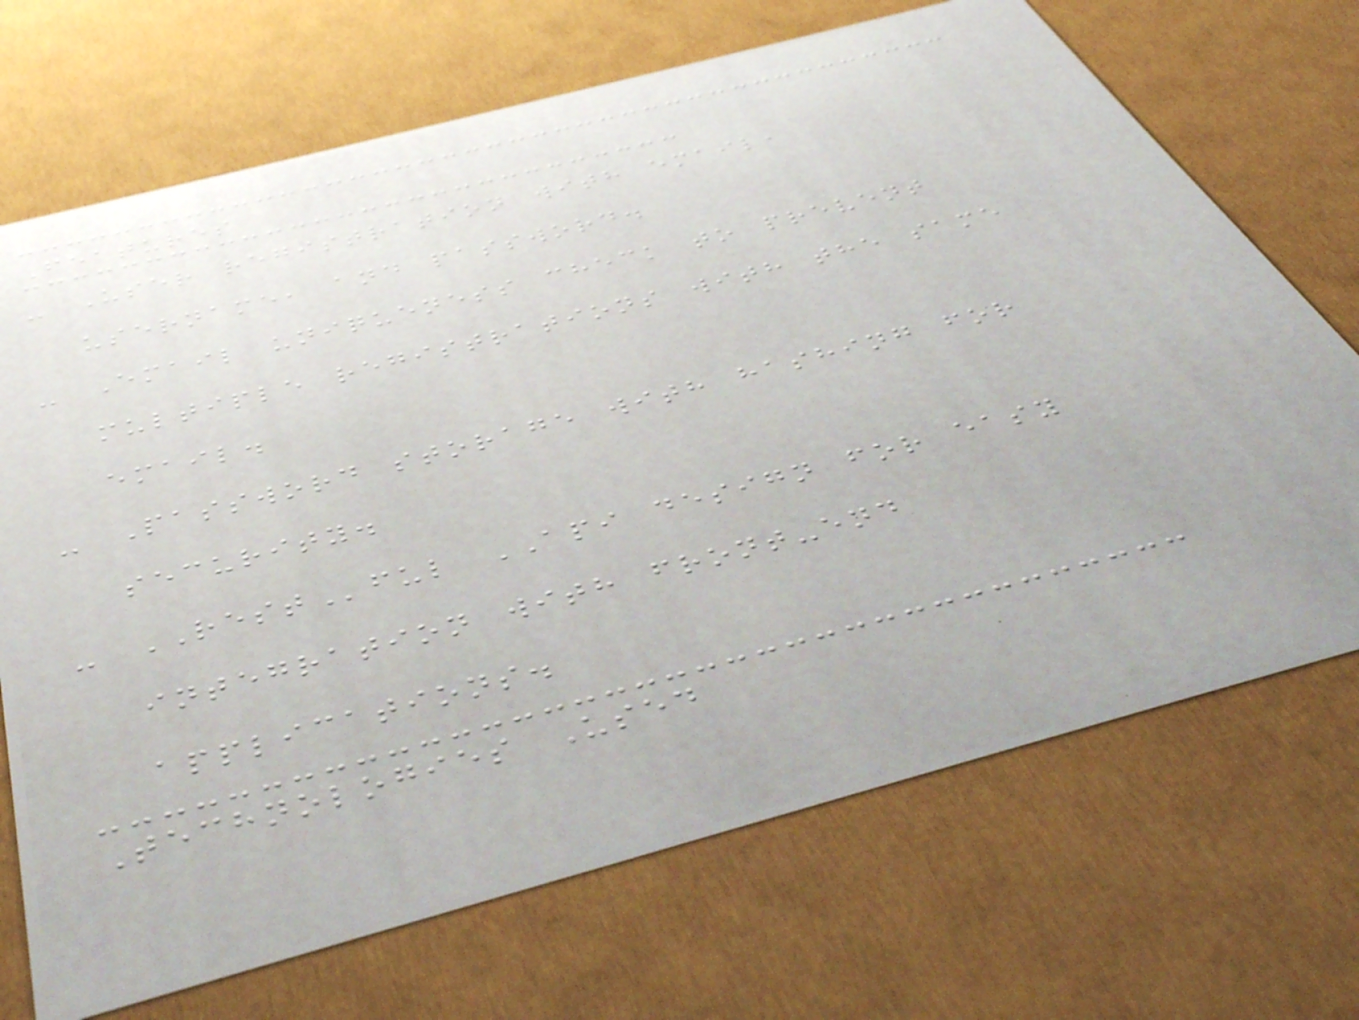Features
- User registration with email,
username, and password.
- Email uniqueness check to prevent
multiple registrations with the same
email.
- Password storage with hashing for
security.
- RESTful API design for easy
integration with front-end
applications.
Technologies Used
